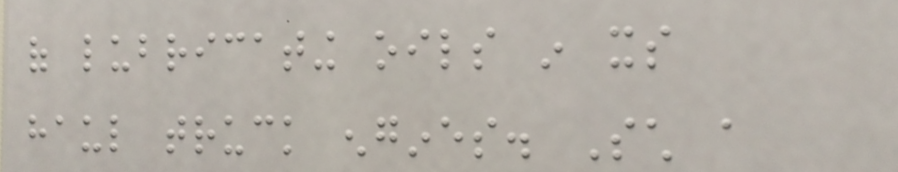of lubricating oils in its
haul truck engines. Such a
